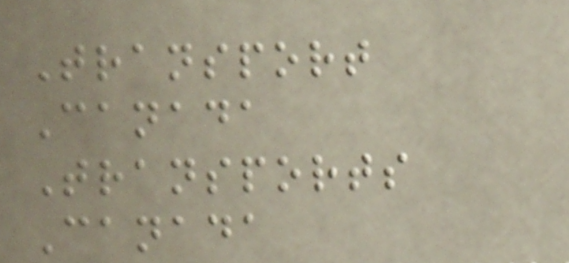Transport
Canada
Transports
Canada
